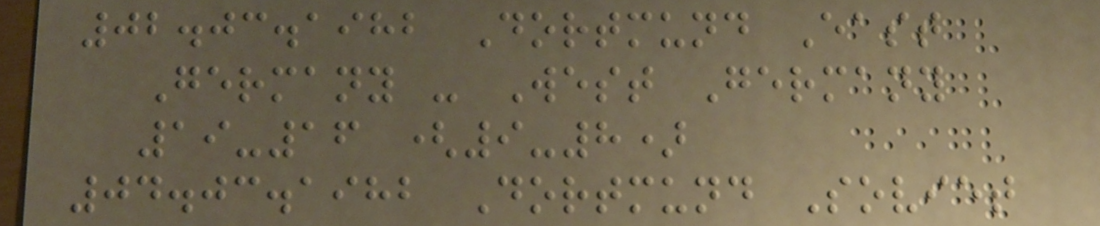02.03.1982 Dortmund East
Germany - West Germany
19-16 (9-8)
04.03.1982 Dortmund Soviet
